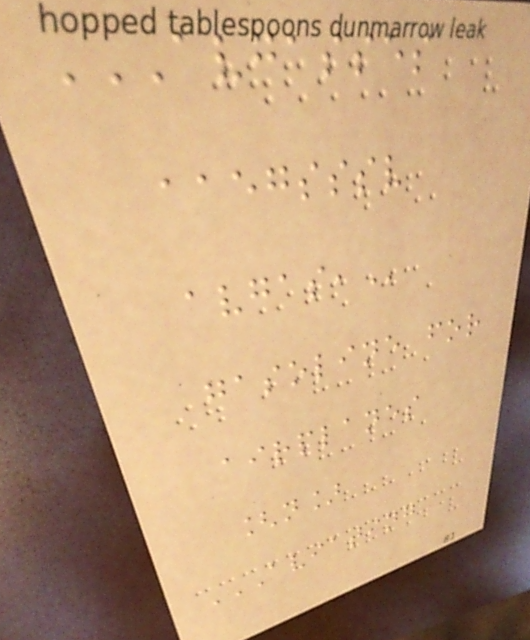AVGASSES
AAEGSSSV
AVGAS,
gasoline for
airplanes
[n]
AVIATING
